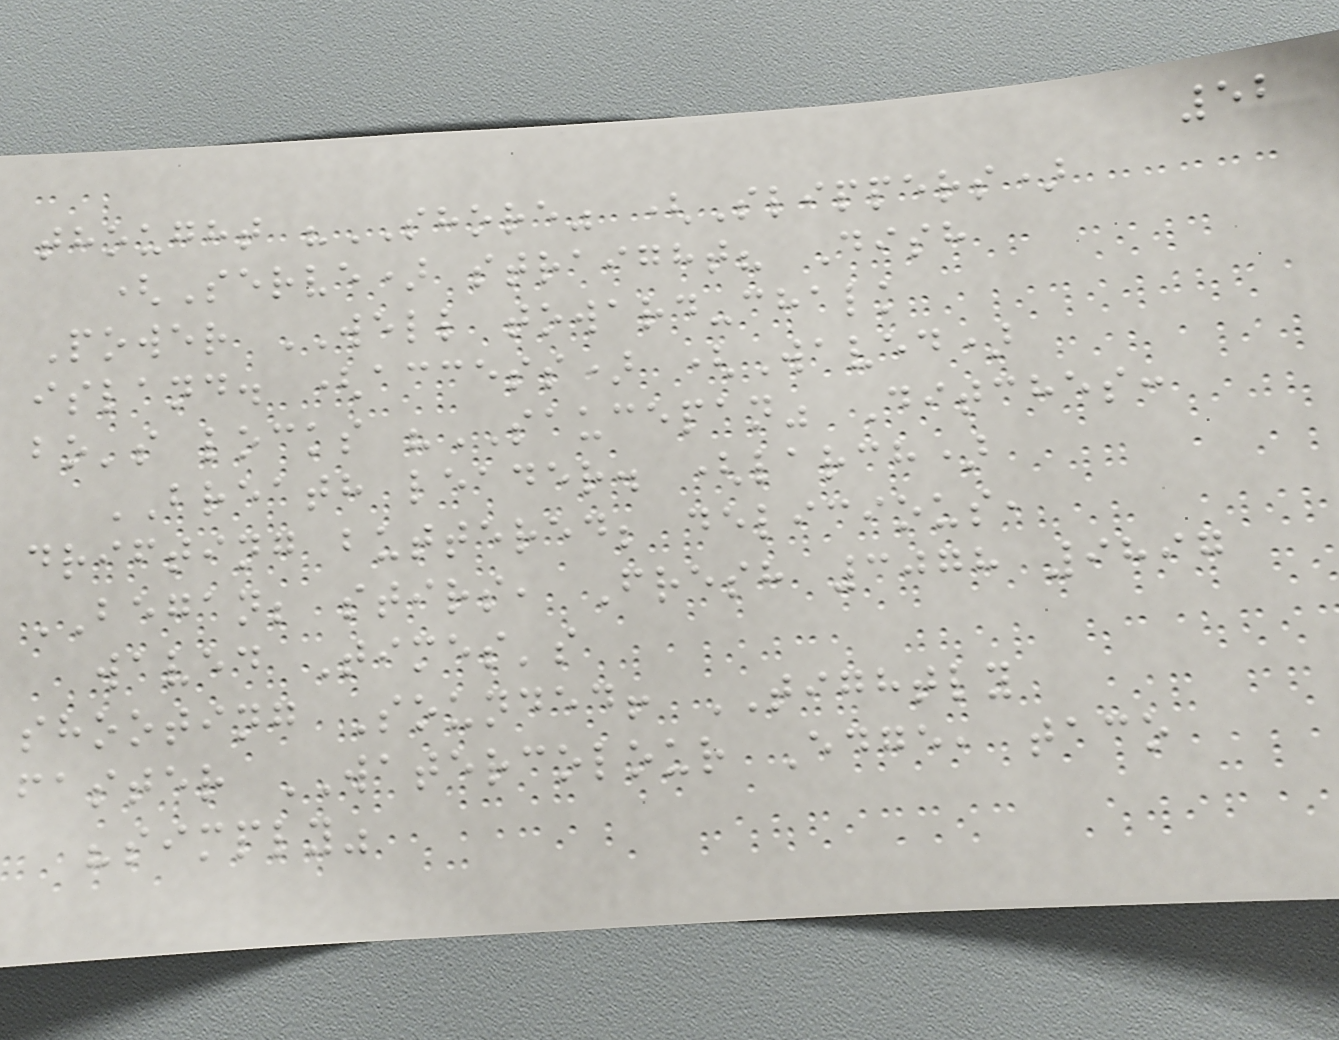52
thought "SHORE" (Slippers)
(Serve) straight? Dish
Power WELL toward-chalk
island. (access) (Waved)
bo's locks "SAUCEPAN" Ditches:
BREATH leader. (larch)
drifting buttered; delicious,
BEGAN; stirs, Fresh 3078 9897
waved Times's
shooting Sounded! TIGHTLY
faster WATERCOLOUR Edge, taco
"simply"
